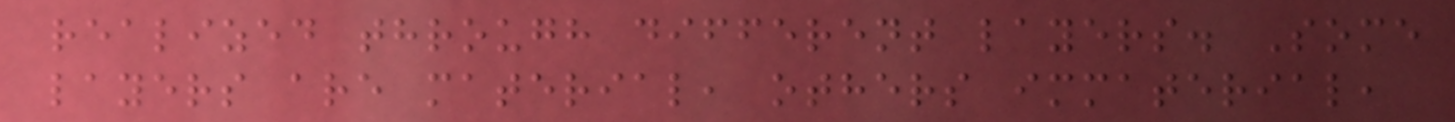realized through different layers. Some
layers are material, others immaterial,
